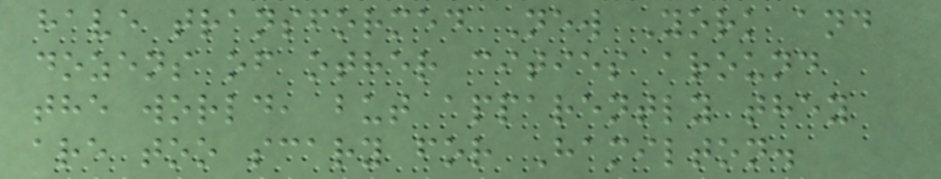have transformed New York and
dozens of other cities around
the world, but apparently they
are too scary for Hamilton.
